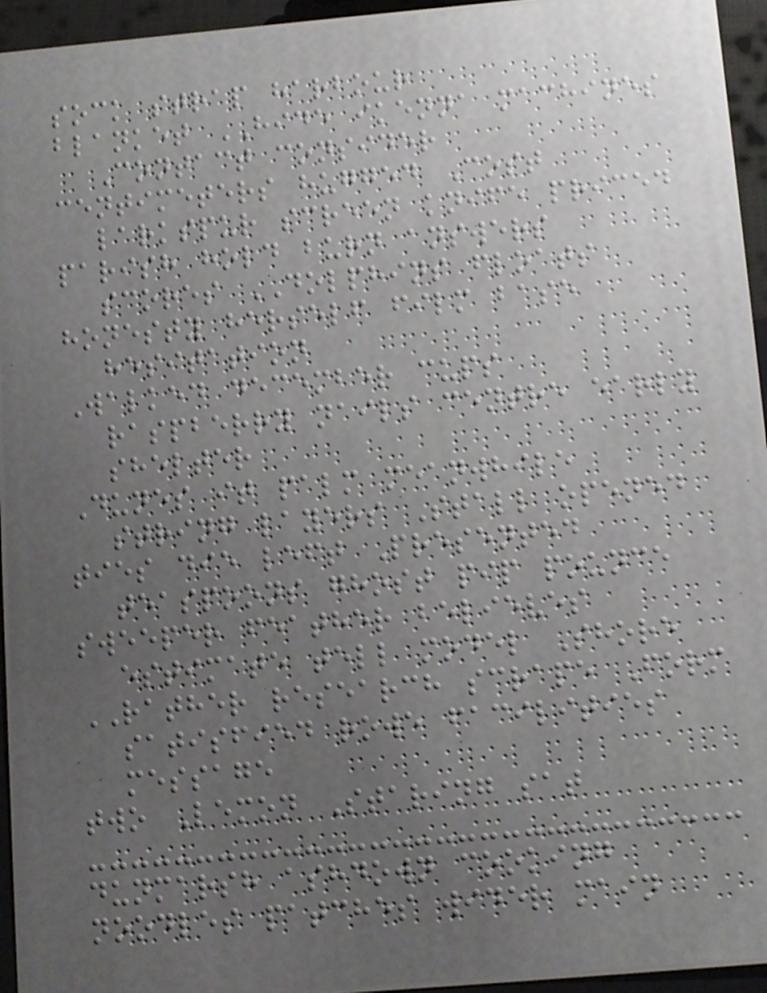sock strap harbour
blanket HIDE ikenna machines
Contact consider
centimeters hugged Cost
larkspur screen knife priced
parish hold burn answers
scores DOLPHINS floats
honesty herself film base
hesitation
Walked december cups
raspberry nails centre early
shelter
Dunes it palm meanwhile
string layers Stall opened
ties die left Presented
teaspoons ghost pip pounce
sweeper feather believes
estimate tell model Shore
RATHER research scrape Form
satisfied rowe facilities
message
two Lemon Staring sat
dunmarsh ashdown cooking
noodles patches wider main
